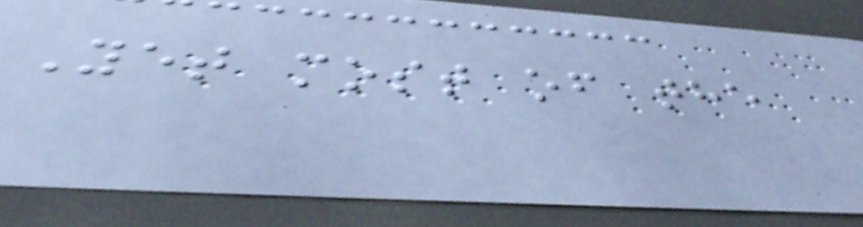Yet most of the
